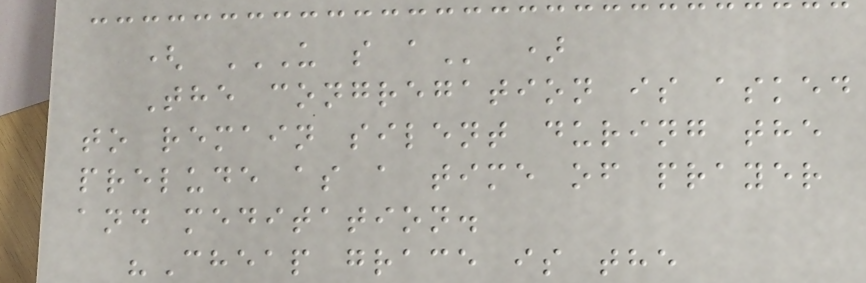( U S A )
The congregation is asked
to remain silent during the
prelude as a time of prayer
and meditation.
"Cheap grace is the
